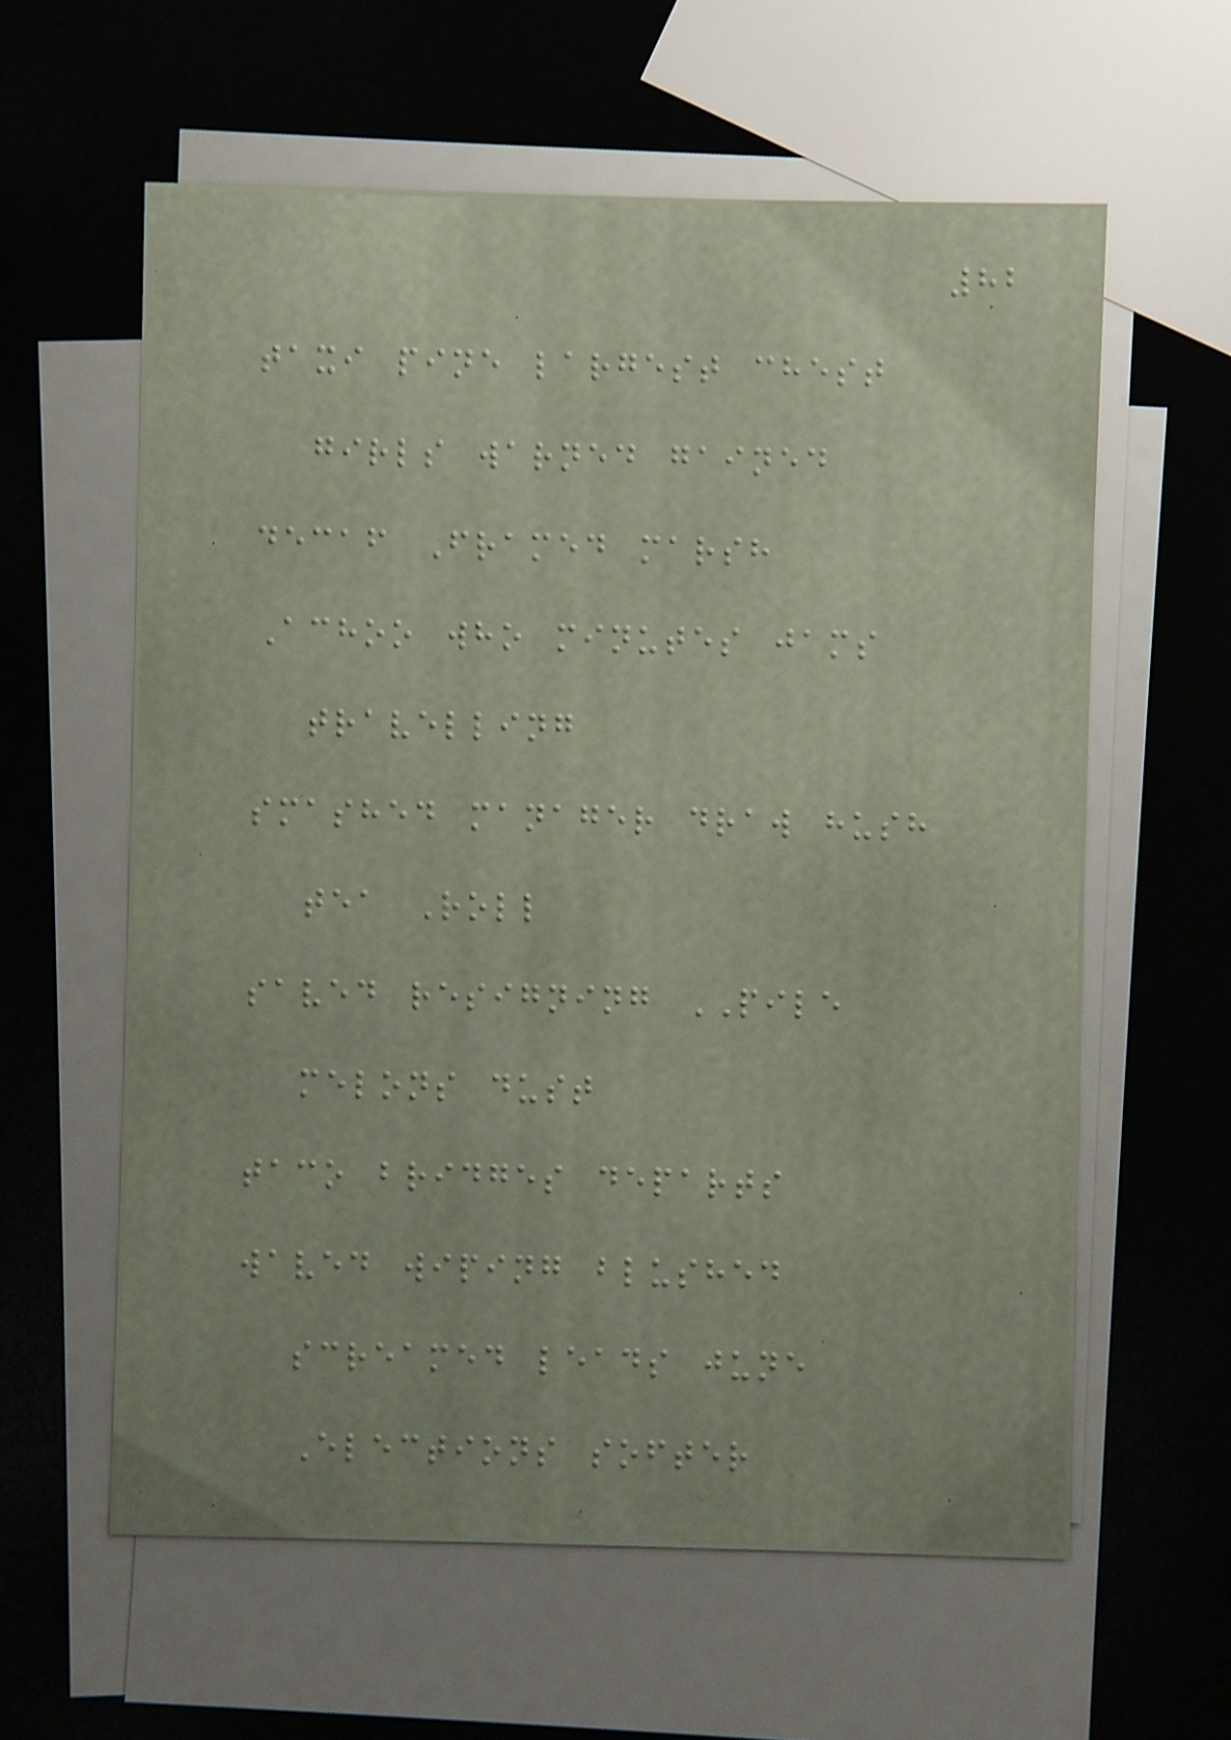82
taxi pine largest chest
girls warned gained
decaf Framed marsh
Achoo who minutes jams
travelling
smashed manager draw hush
tea Roll
saved resigning PILE
melons dust
taco bridges departs
waved wiping blushed
screamed leads june
Elections softer
